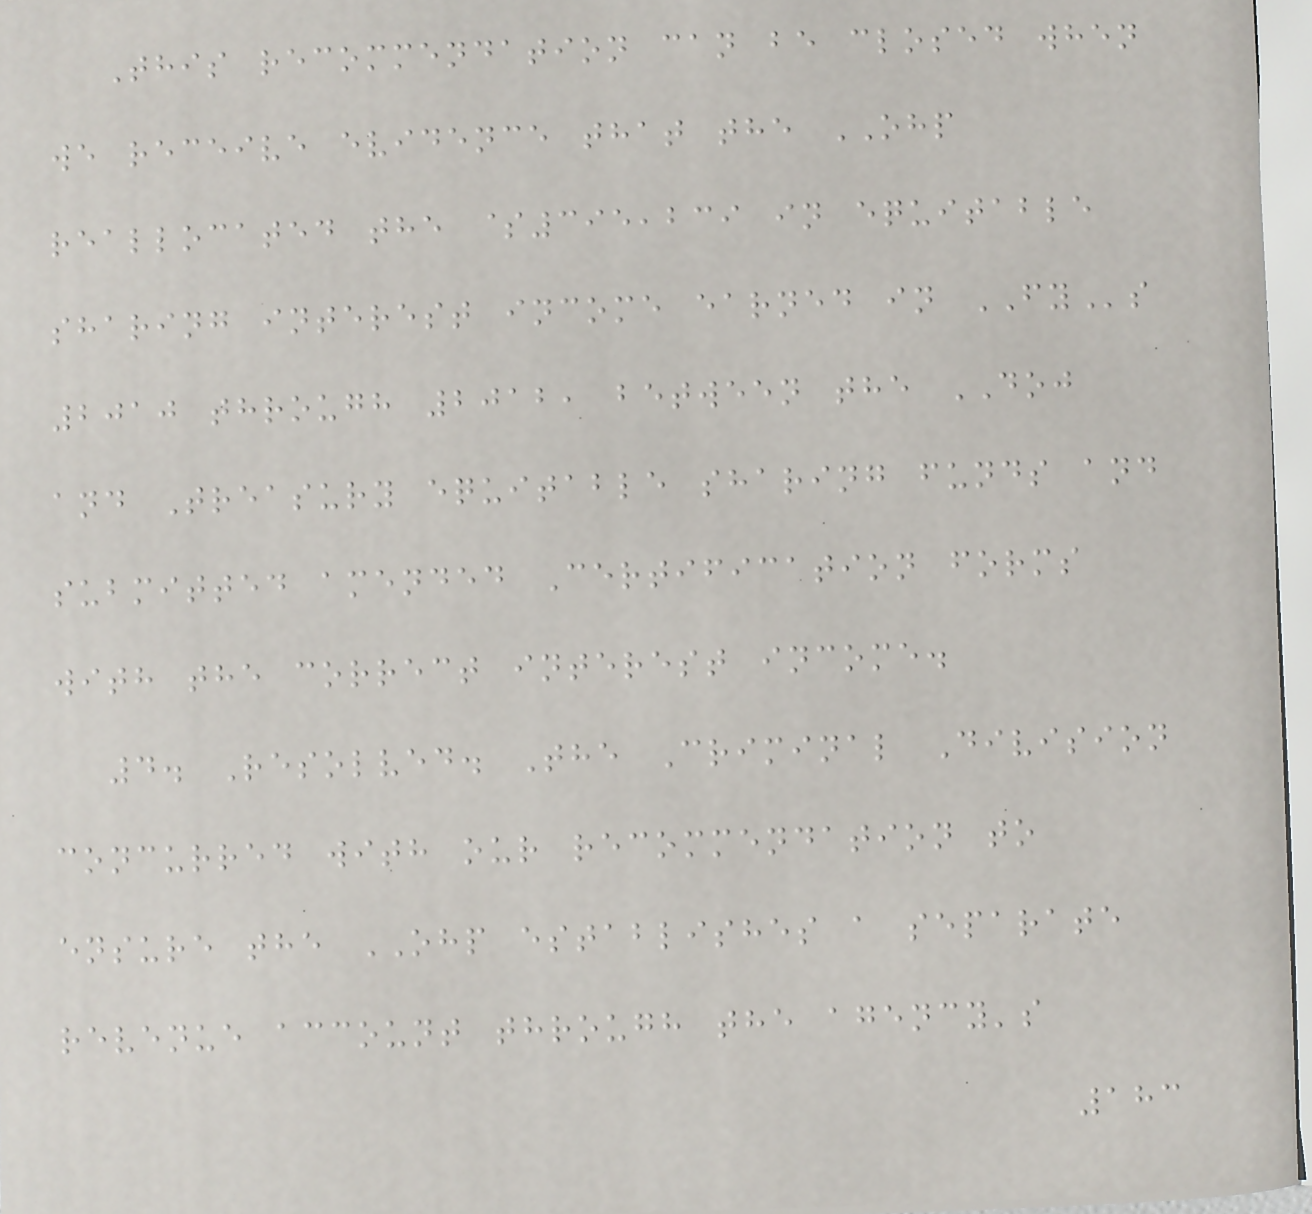This recommendation can be closed when
we receive evidence that the OHP
reallocated the $395,239 in equitable
sharing interest income earned in FYs
2010 through 2012, between the DOJ
and Treasury equitable sharing funds and
submitted amended Certification forms
with the correct interest income.
4. Resolved. The Criminal Division
concurred with our recommendation to
ensure the OHP establishes a separate
revenue account through the agency's
183
